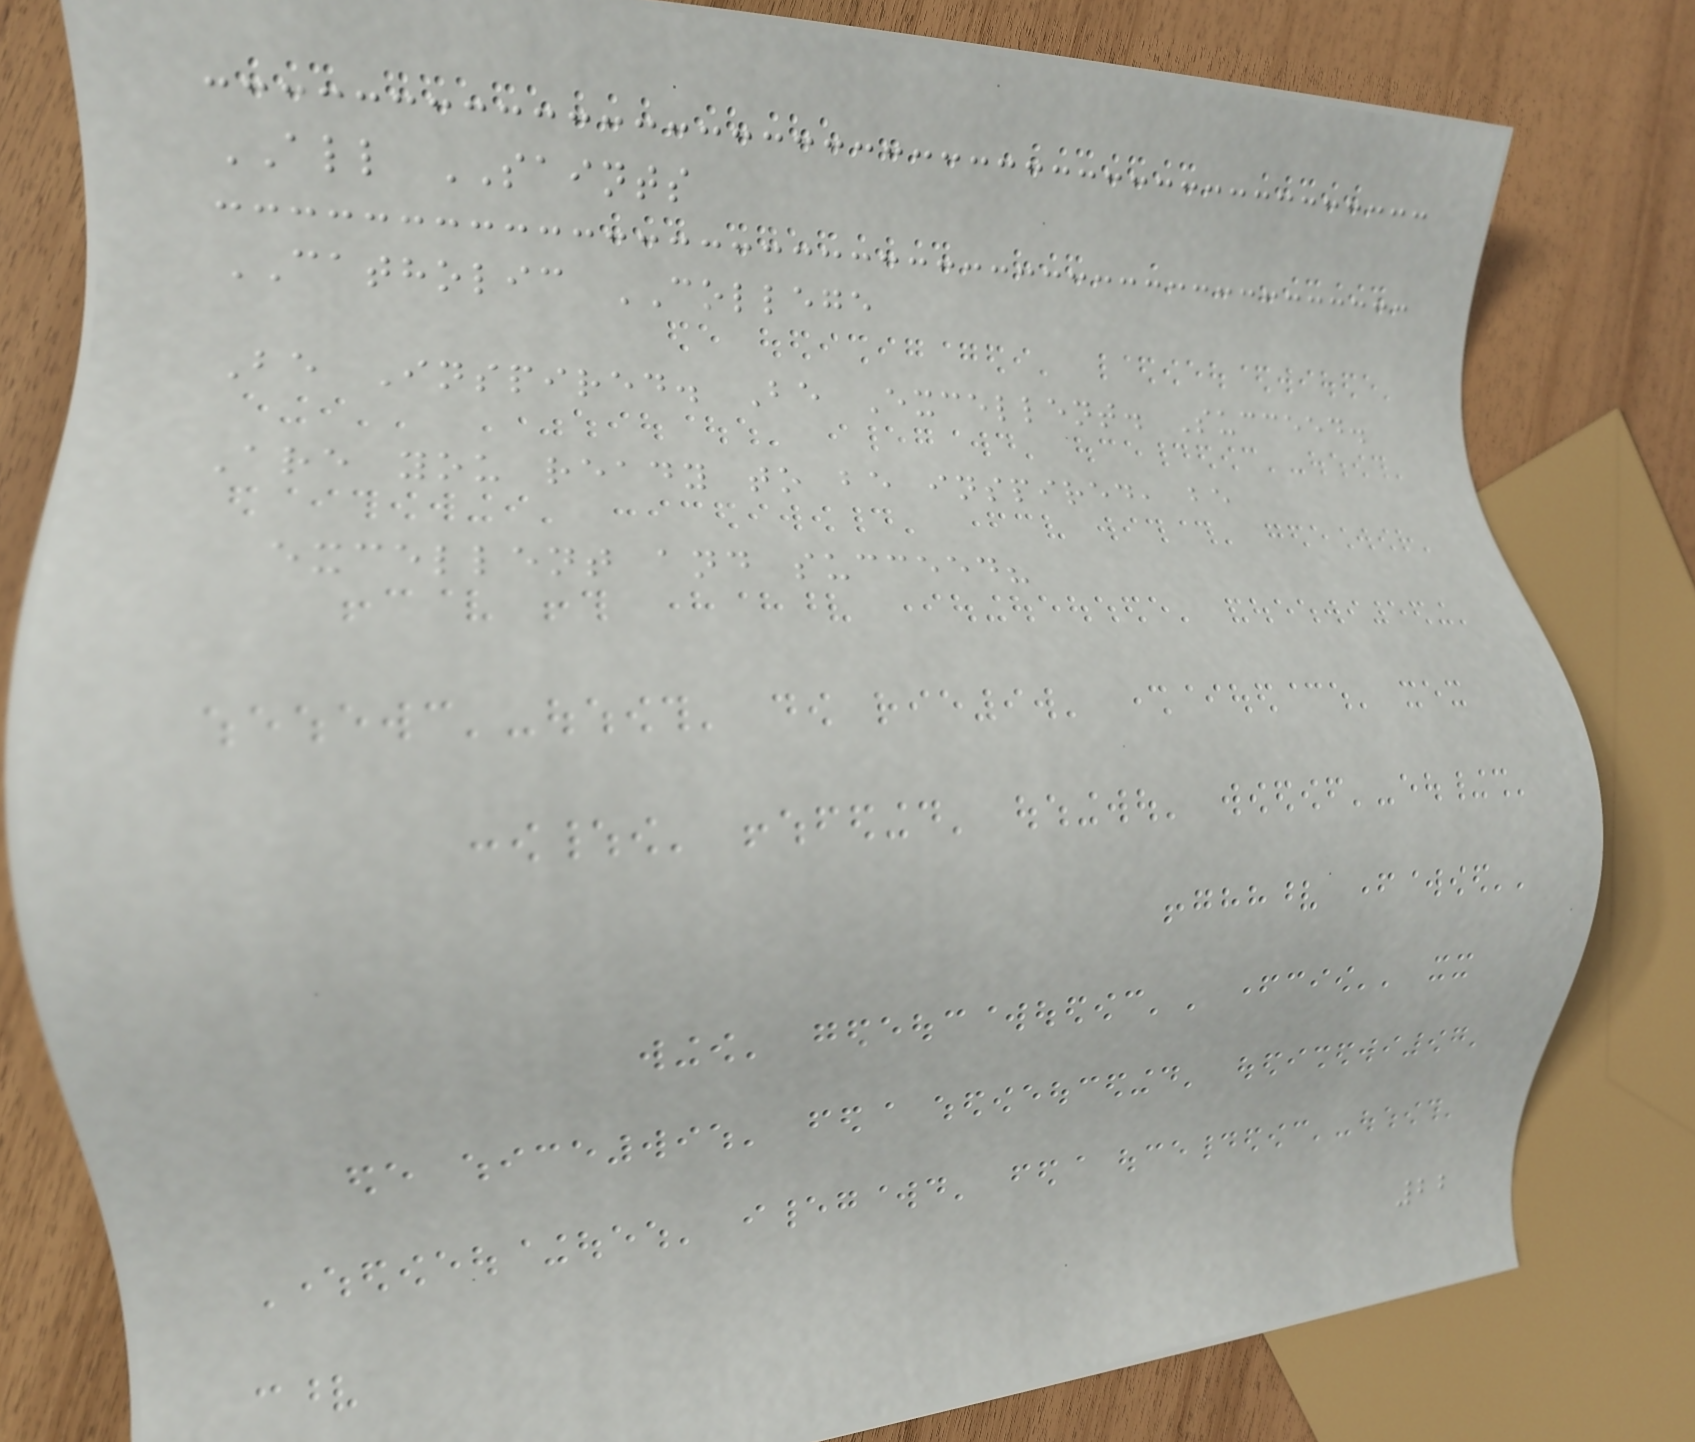ALL SAINTS
CATHOLIC COLLEGE
Be Inspired. Be Excellent. Succeed.
Are you ready to be inspired, be
excellent and succeed?
22
